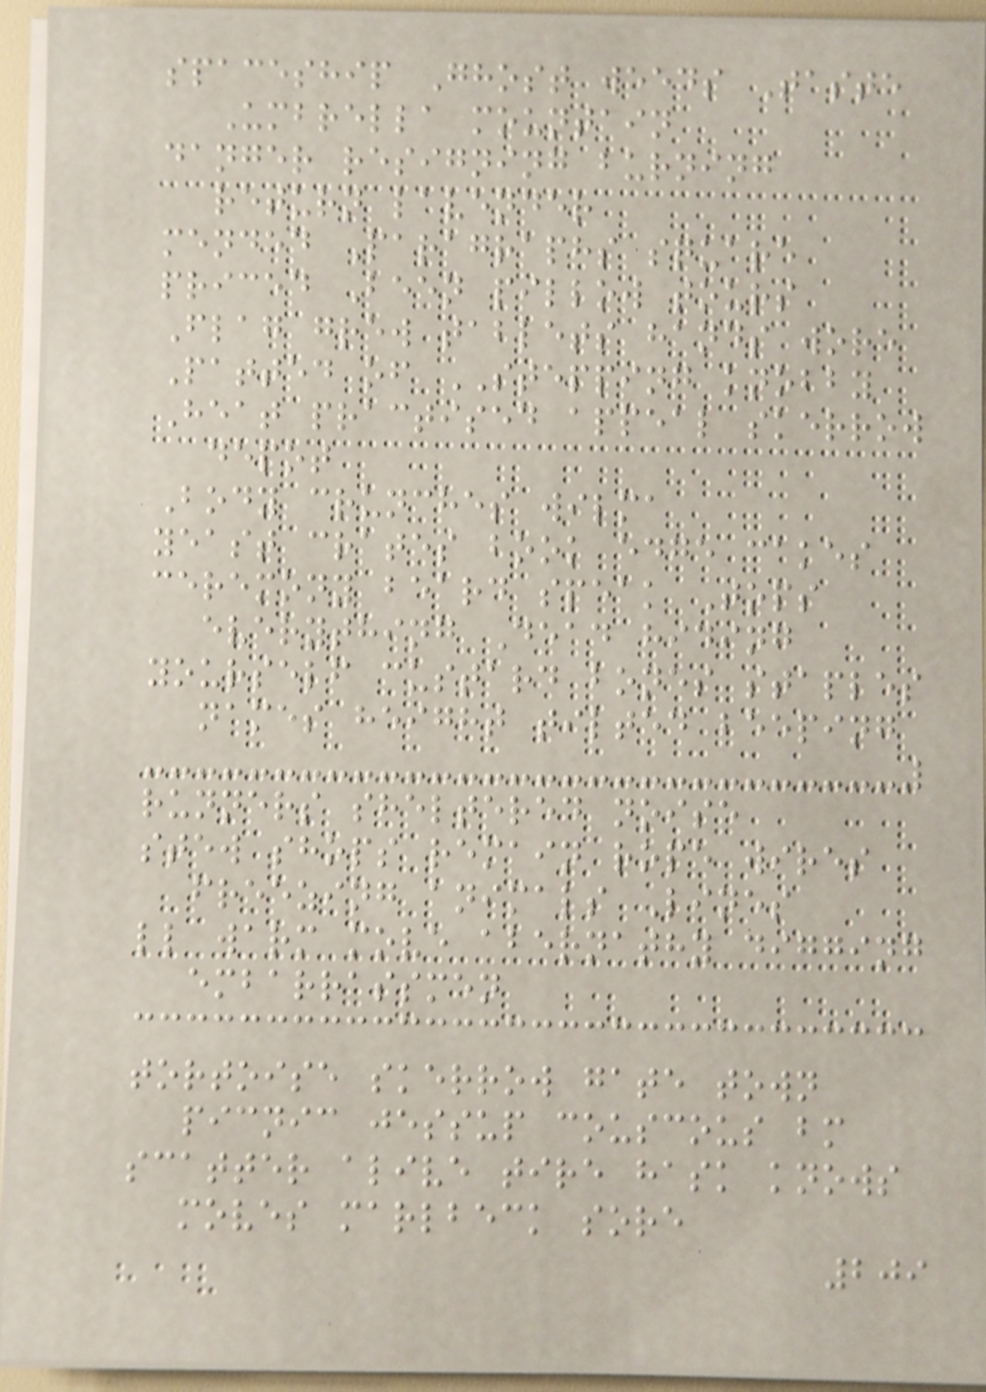spaceship Ghost weeds Taste
Umbrella mountain
danger resigning burning
return lavender
mended Paragraphs square
priced Been pillow tours
Flag grew tablets hands wore
Patted of STEPPING knobby
Heat practised appeal skerrow
depot
Body crunches wilma
yeast crates book edge cakes
ceremony beard speak Tops
everything Dead hiding
yourself custard bones staples
names height tilted beeping
runners sheltered noise
stew shops remain rope wires
freezing animals Lines
ll warm move abernathy digging
embarrassmen
tortoise skerrow gate town
picnic jessup couscous bm
scatter alive tire hask knows
moves marlbeck sore
209
